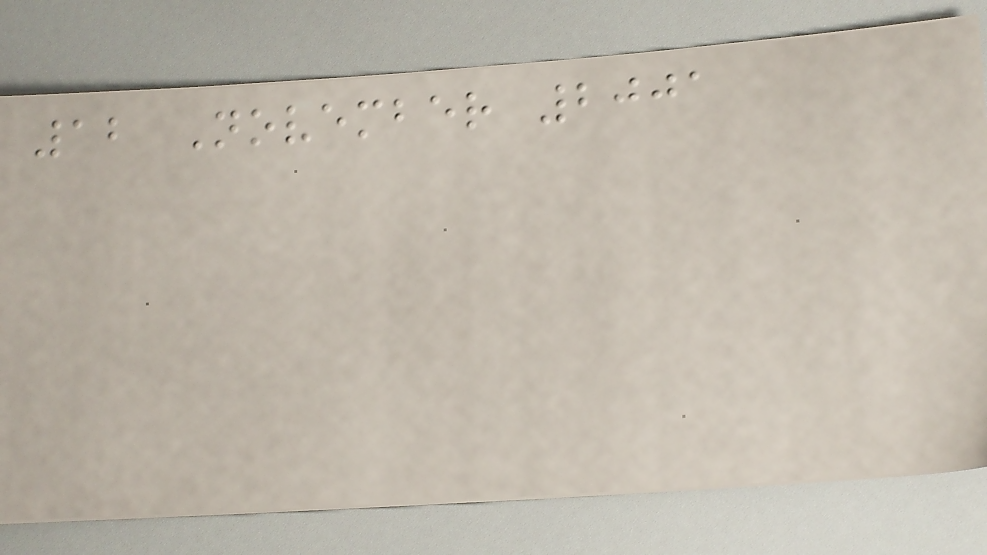12 November 2001
